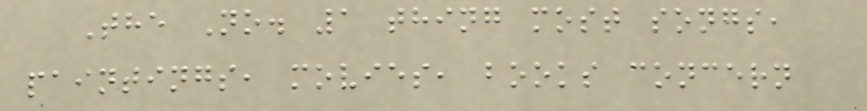The No. 1 thing most songs,
paintings, movies, books concern
